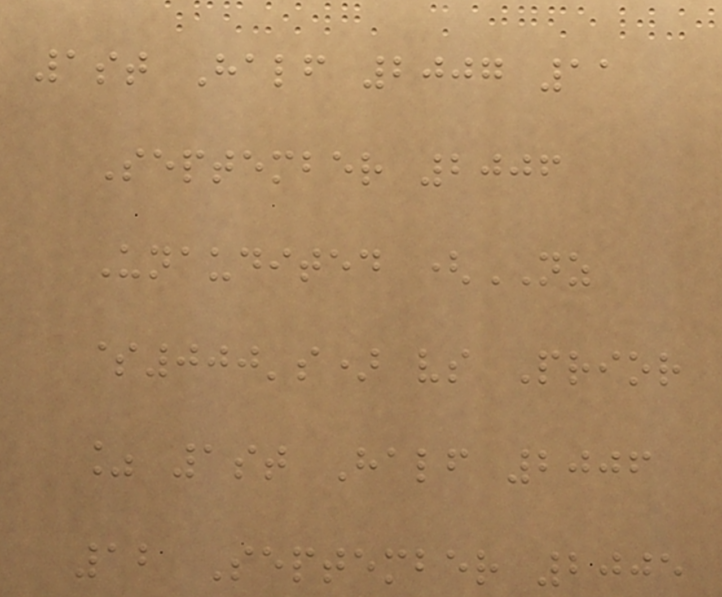1st Half 2007 11
September 2006
Unaudited (NZ
$000's) vs Prior
% 1st Half 2006
12 September 2005
